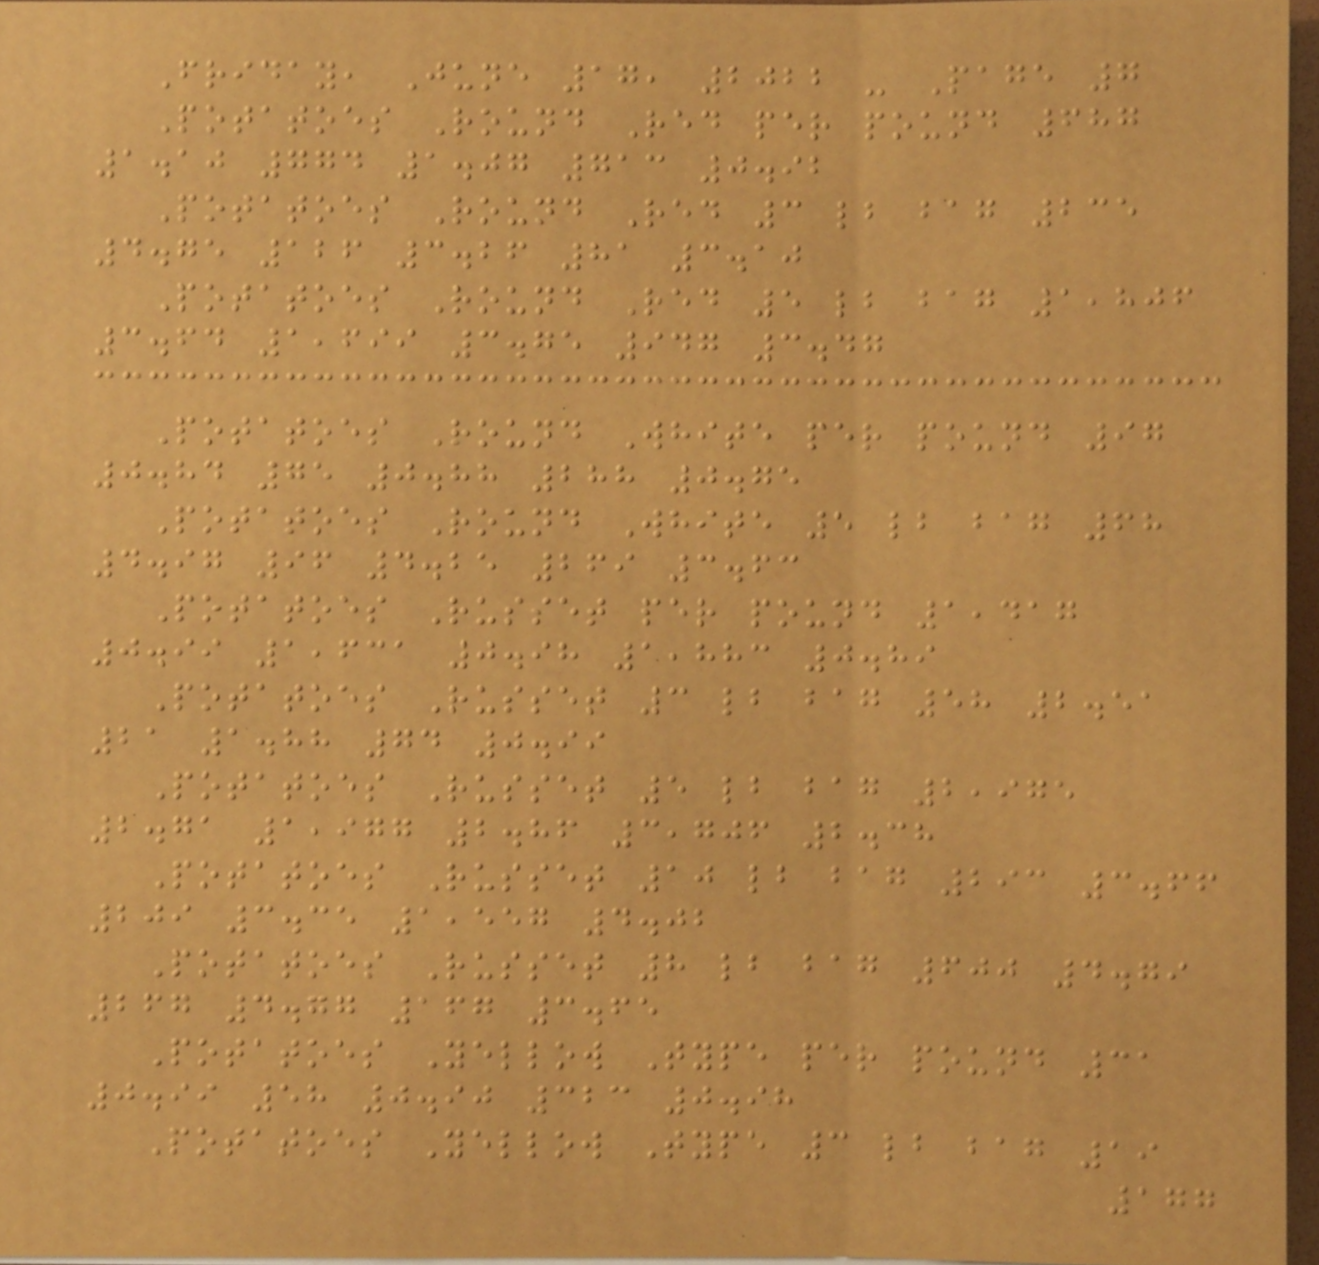Friday, June 17, 2022 - Page 7
Potatoes Round Red per pound 687
1.10 774 1.07 713 0.92
Potatoes Round Red 3 lb bag 235
4.75 126 3.26 81 3.10
Potatoes Round Red 5 lb bag 1,806
3.64 1,699 3.75 947 3.47
Potatoes Round White per pound 97
0.84 75 0.88 288 0.75
Potatoes Round White 5 lb bag 68
4.97 96 4.25 269 3.63
Potatoes Russet per pound 1,417
0.99 1,631 0.98 1,883 0.89
Potatoes Russet 3 lb bag 58 2.51
21 1.88 74 0.99
Potatoes Russet 5 lb bag 2,975
2.71 1,977 2.86 3,706 2.38
Potatoes Russet 10 lb bag 293 3.66
209 3.35 1,557 4.02
Potatoes Russet 8 lb bag 600 4.79
267 4.77 167 3.65
Potatoes Yellow Type per pound 31
0.99 58 0.90 323 0.98
Potatoes Yellow Type 3 lb bag 19
177
